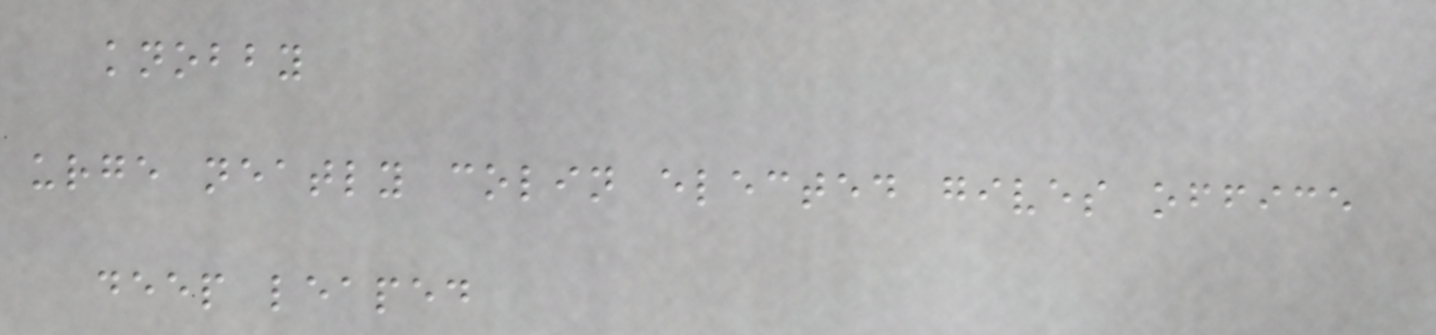knobby
urge neatly colin elected gives office
deep leaped
